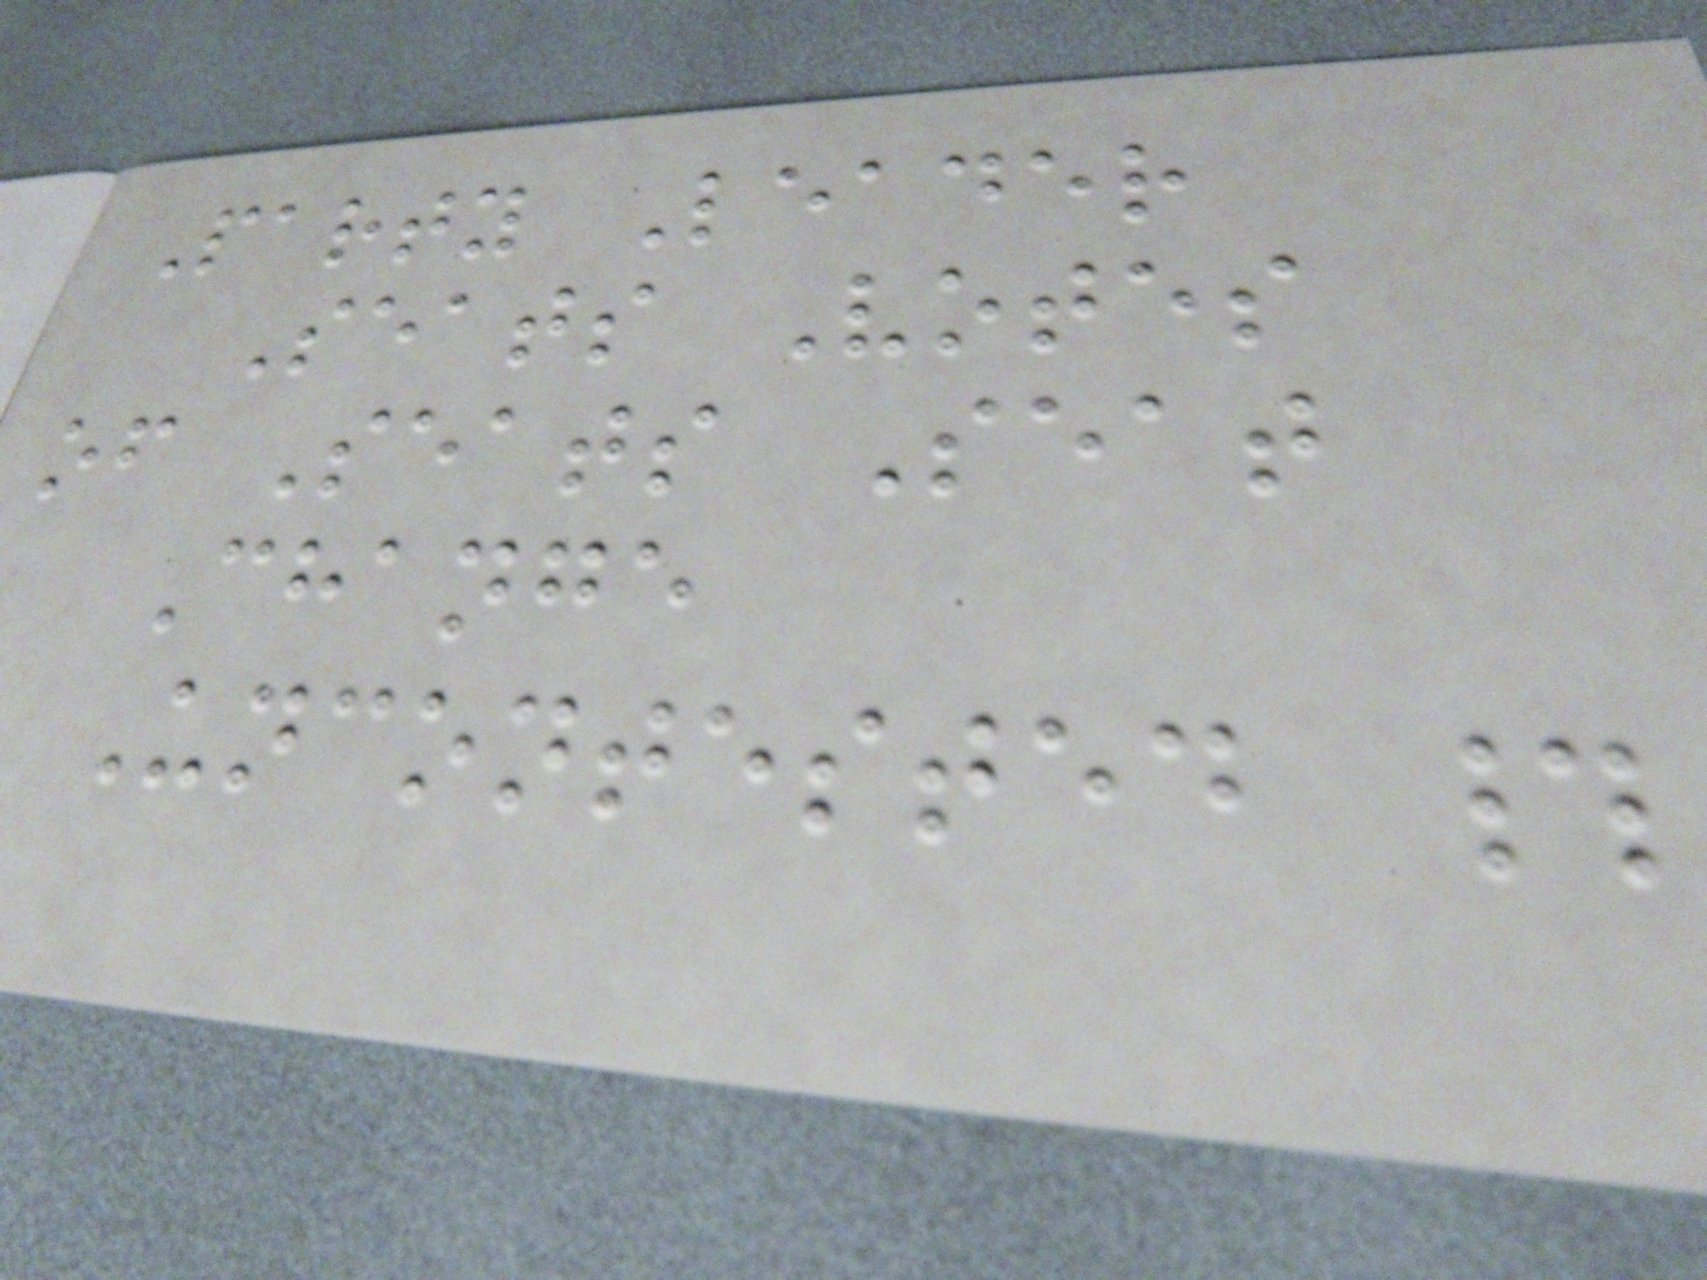Party Leader
Seats Votes
of Seats Seat
Change
Uncontested #
